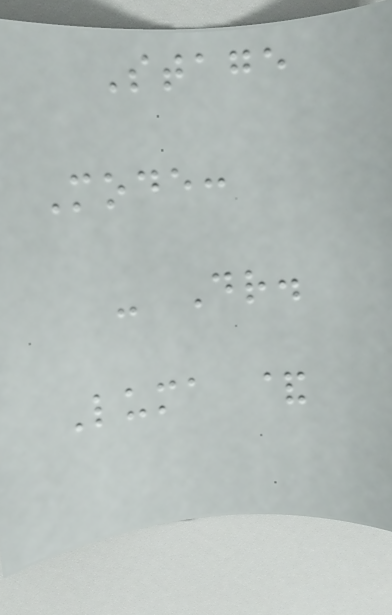Stage
Mode:
- Dr.
Luma &
